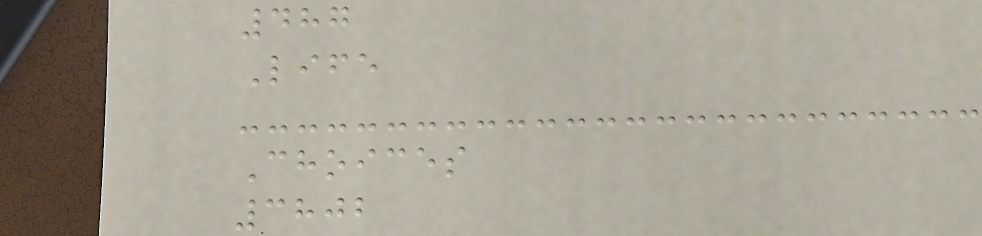487
Life
Choices
3802
